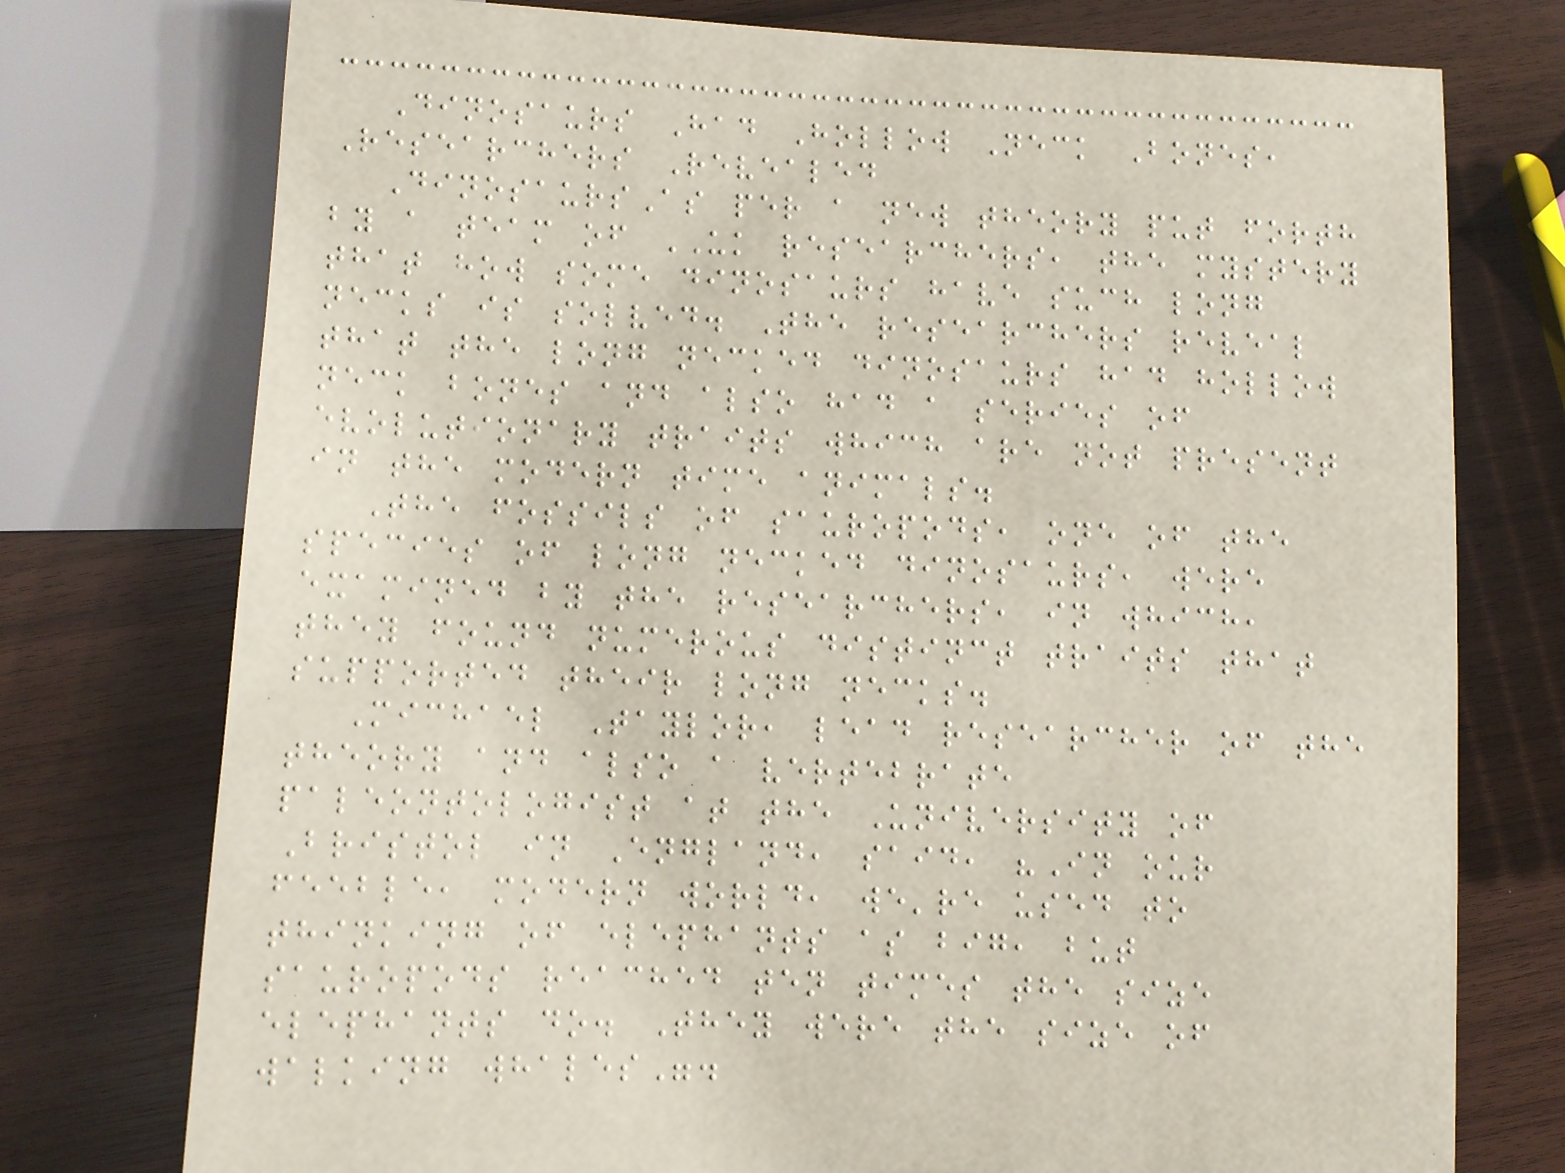Dinosaurs Had Hollow Neck Bones,
Researchers Revealed
DinosaursAs per a new theory put forth
by a team of UK researchers, the mystery
that how some dinosaurs have such long
necks is solved. The researchers reveal
that the long necked dinosaurs had hollow
neck bones and also had a series of
evolutionary traits which are not present
in the modern time animals.
The fossils of sauropods, one of the
species of long necked dinosaurs, were
examined by the researchers, in which,
they found numerous distinct traits that
supported their long necks.
Michael Taylor, lead researcher of the
theory and also a vertebrate
paleontologist at the University of
Bristol in England, said, "In our
feeble, modern world, we're used to
thinking of elephants as big, but
sauropods reached ten times the size
elephants do. They were the size of
walking whales".
